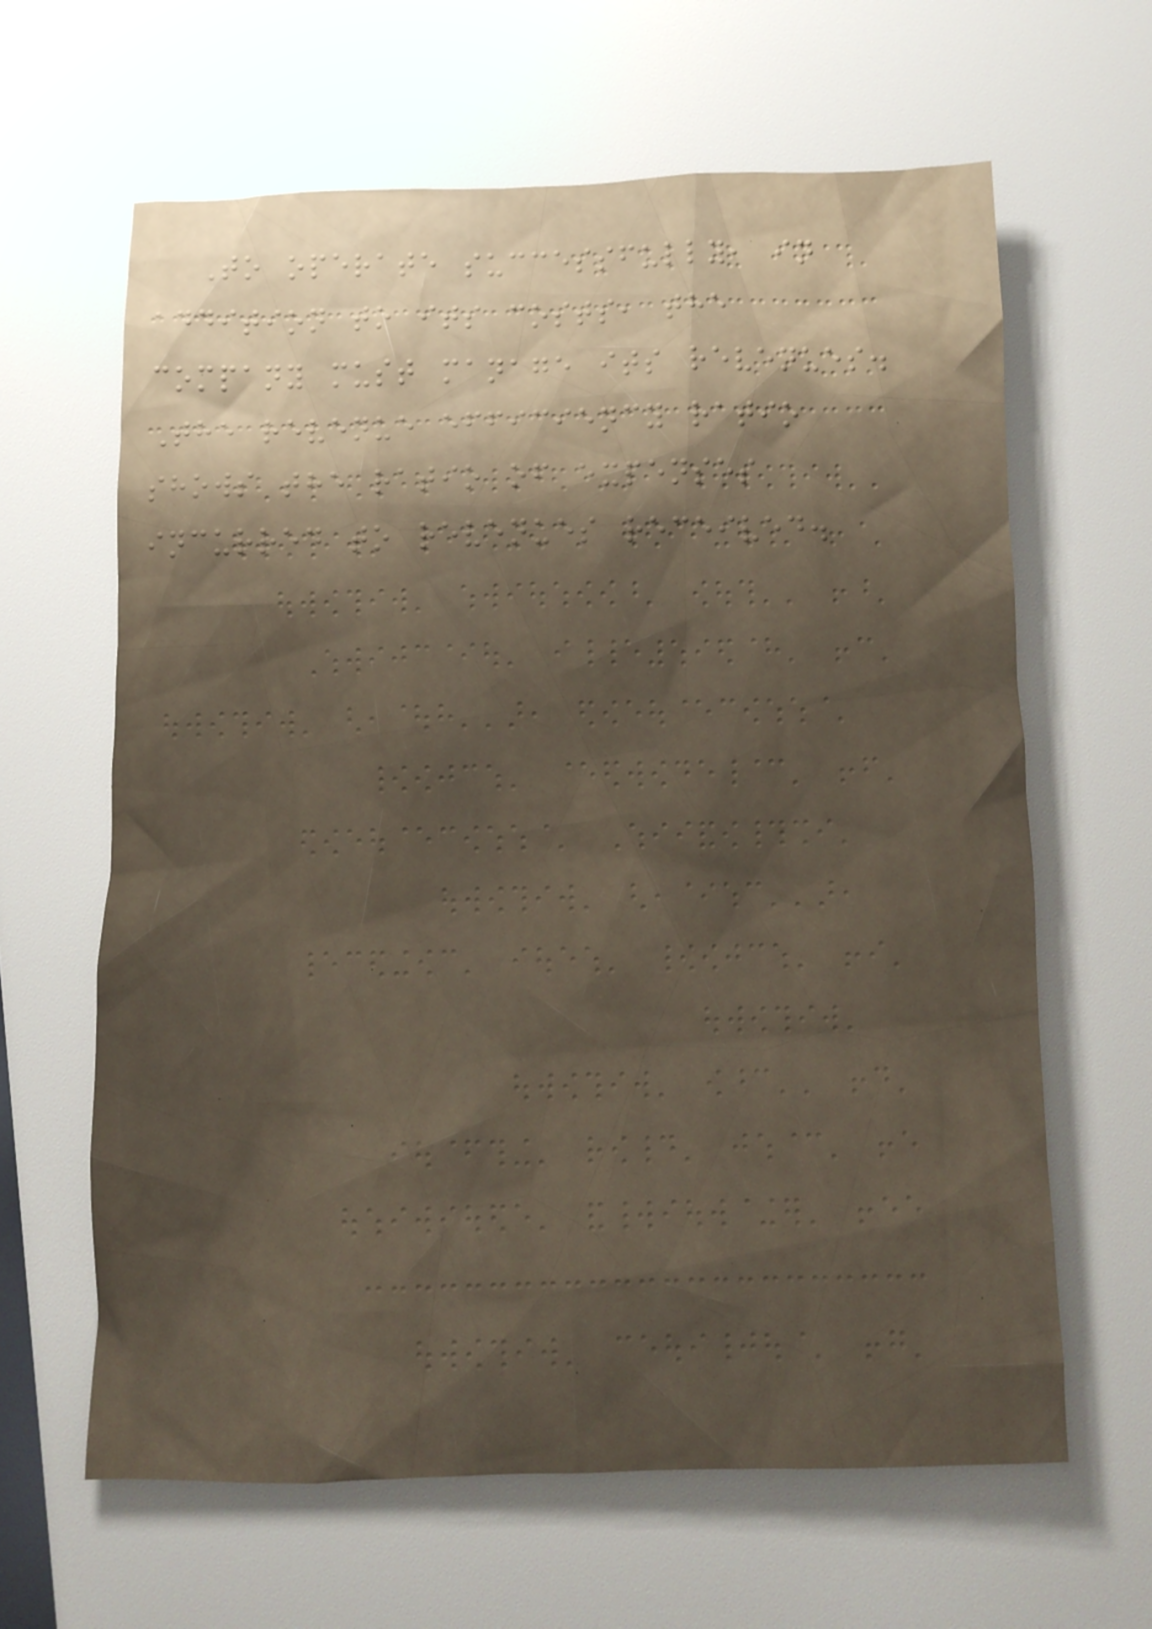To operate successfully, in
addition to its costs, the
company must manage its revenues.
The revenue efficiency ratio
shows the ratio of expenses
incurred to revenues received.
